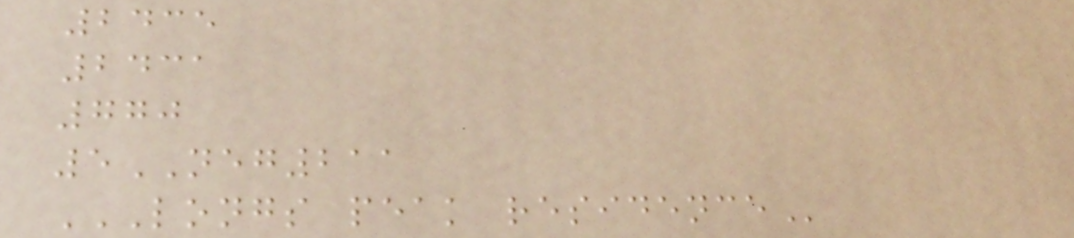2435
2431
770
5NEG211
LONGS PEAK RESIDENCE
